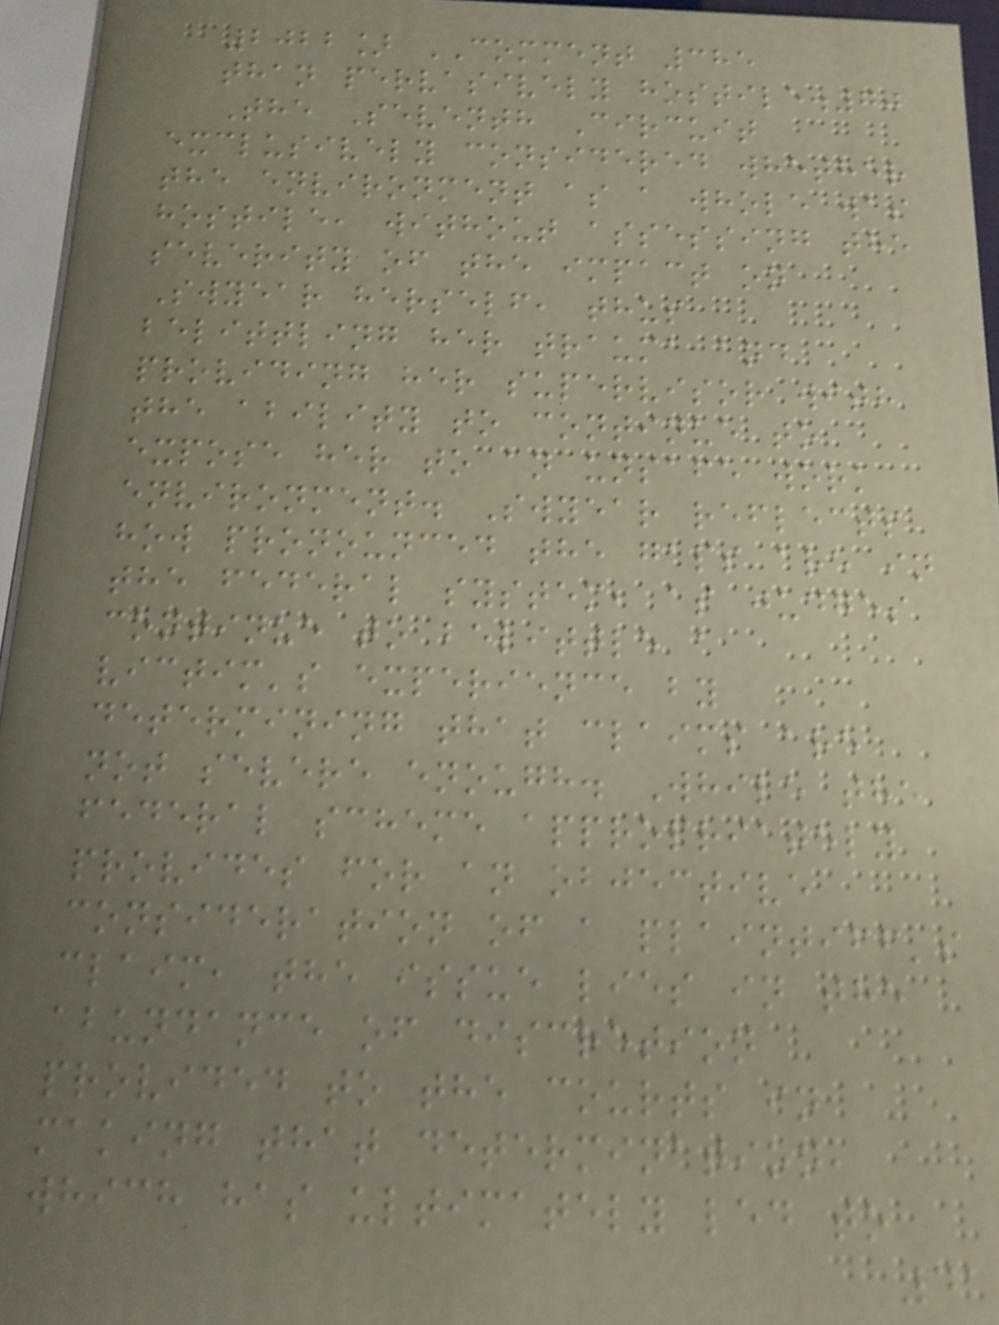2022] COMMENT 385
than pervasively hostile.70
The Seventh Circuit
exclusively considered whether
the environment as a whole was
hostile, without assessing the
severity of the impact on
Swyear herself, thus
belittling her trauma and
providing her supervisor with
the ability to continue to
expose her to an unsafe work
environment. Swyear reflects
how pronounced the gaps are in
the federal system, as judges
continue to belittle a
victim's experience by
determining that claims are
not severe enough. While the
federal scheme appropriately
provides for an objective
consideration of a plaintiff's
claim, the issue lies in the
abundance of discretion
provided to the courts in
making that determination,
which has ultimately led to
41
